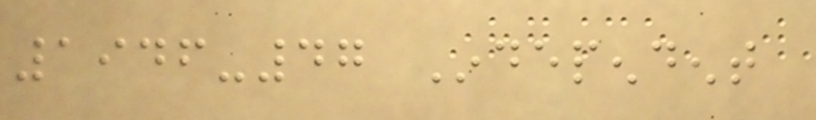1946-47 Independent
